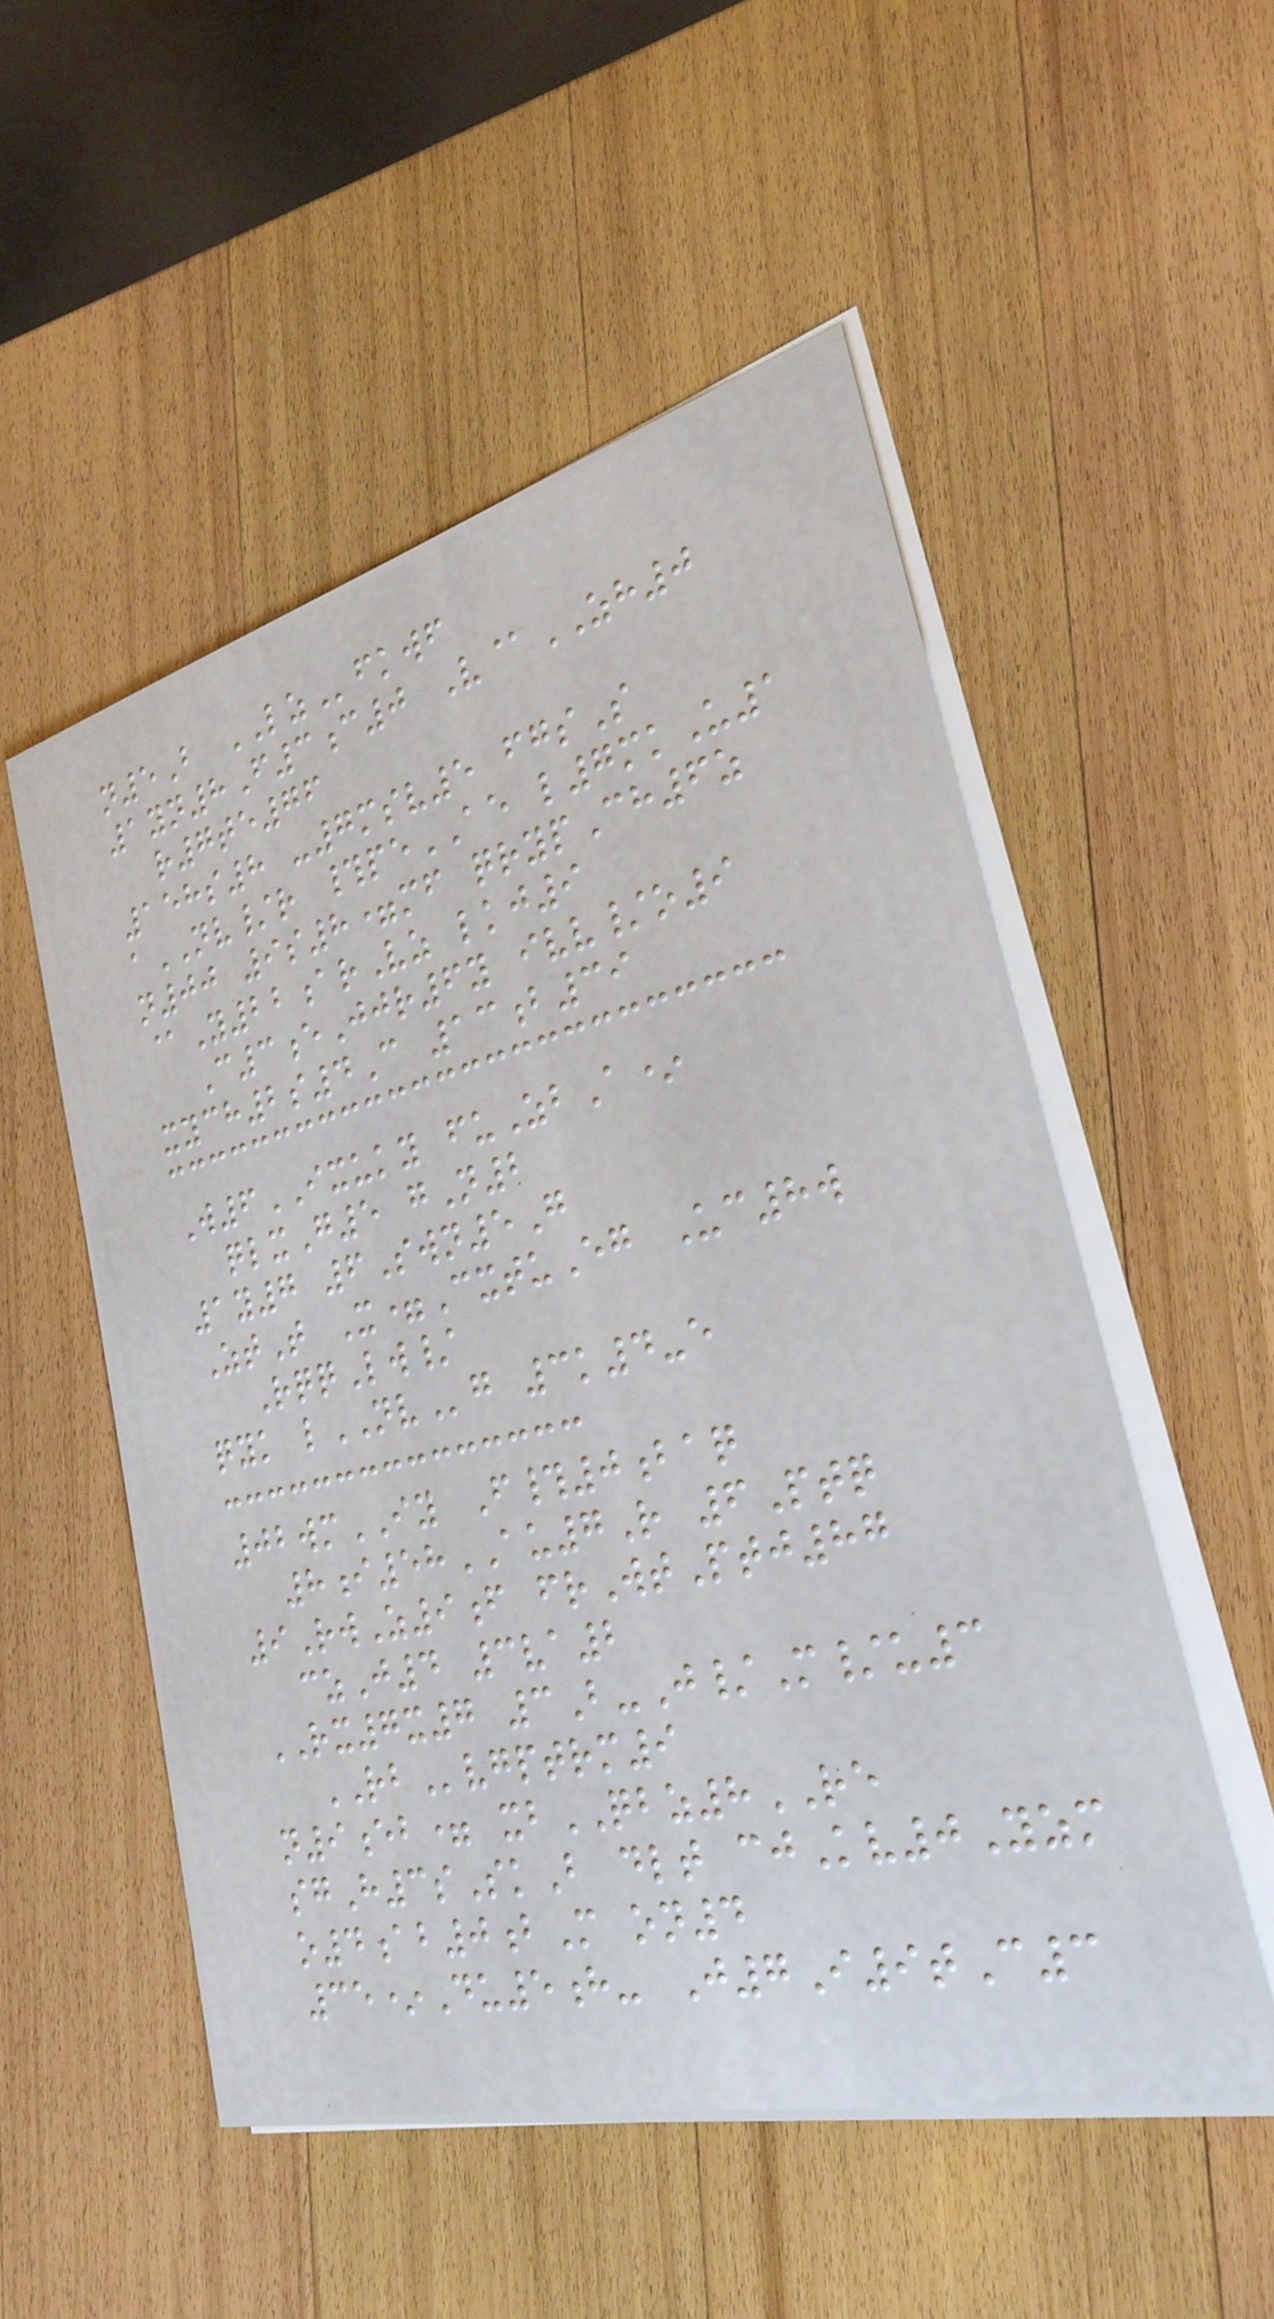n5B LZfkwf
1yn8F3c0 V@ZH0
r7te76
158s8 -7msv5 fgsS
aNV/r #peAE l7mkU1
n00 9s8=mf qrypCh6z
@Y22arVz lkj9
C3eJjr6y ivv/o9
xych2s4C 13b39
W6IXUKY fuZbA*
qlxG5 gN2
1y7 6Swn5G
ZtT X=CxtuEg Uc8w
RqqLw/
qyk lNVg 3k4-e
02wmIY F#0baq
8i58AU7R 6Ptq
9RwZ9f frWtPtj87
czJ4 3va2
RX7x7 3B-J/M/u3
RBvgptrm9
n9eb= xbQBZ8RE
sgH3sSkB dlt cjKv0Yzm
o4ab0bM on4
35*Du5h- J7I9tC3
